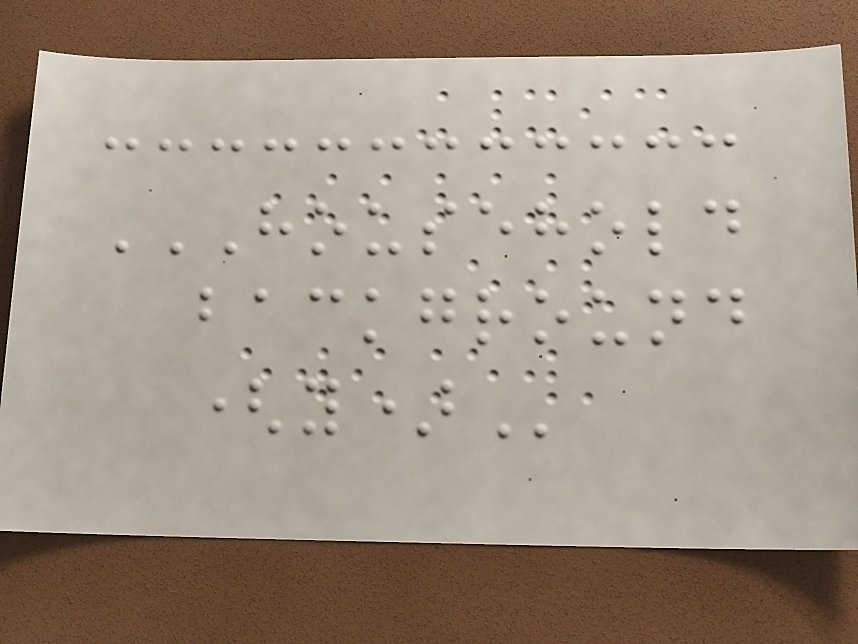HOUSEHOLD
BACKGROUND
(Y)
